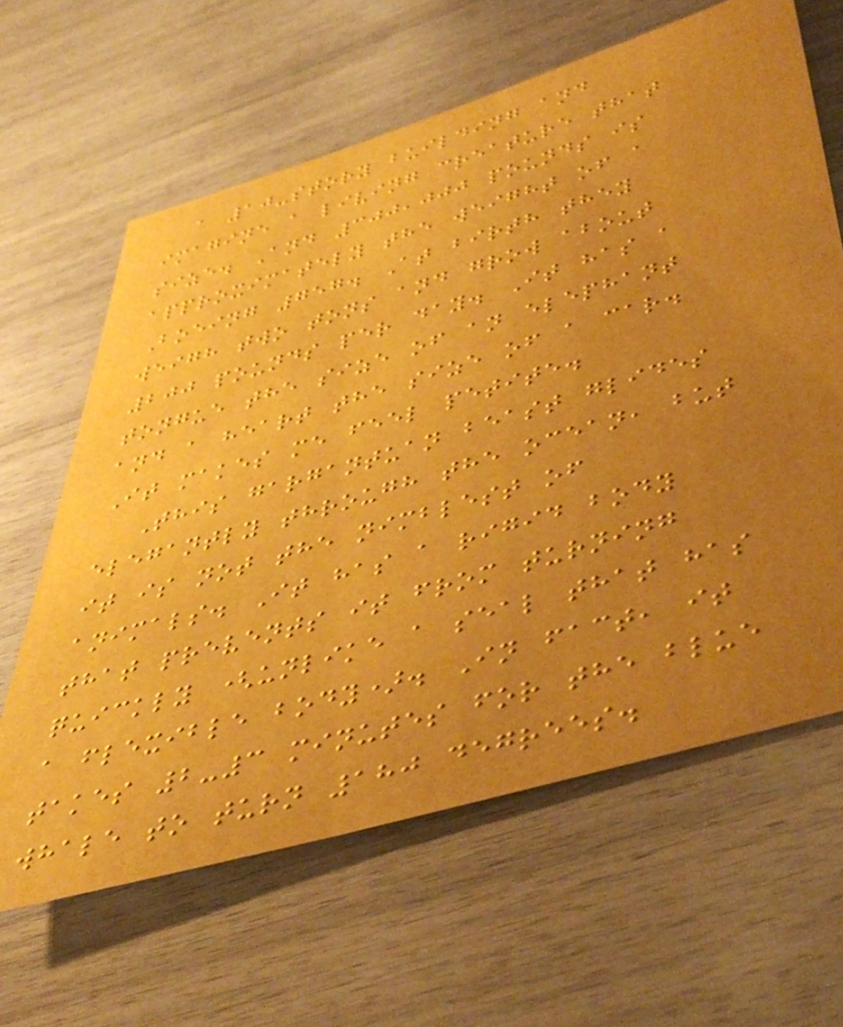a 10-story building and
imagine a living creature that
size. And 300,000 pounds is
approximately the weight of a
Boeing 757. At birth they
weigh two tons and grow about
200 pounds per day. It has a
tongue the size of an elephant
and a heart the size of a car.
It makes me feel petite.
This gargantuan beast glides
elegantly through the ocean, but
it is not the nimblest of
animals. It has a rigid body
that prevents it from turning
quickly (unlike a seal that has
a flexible body). In fact, it
takes 2-3 minutes for the blue
whale to turn 180 degrees.
